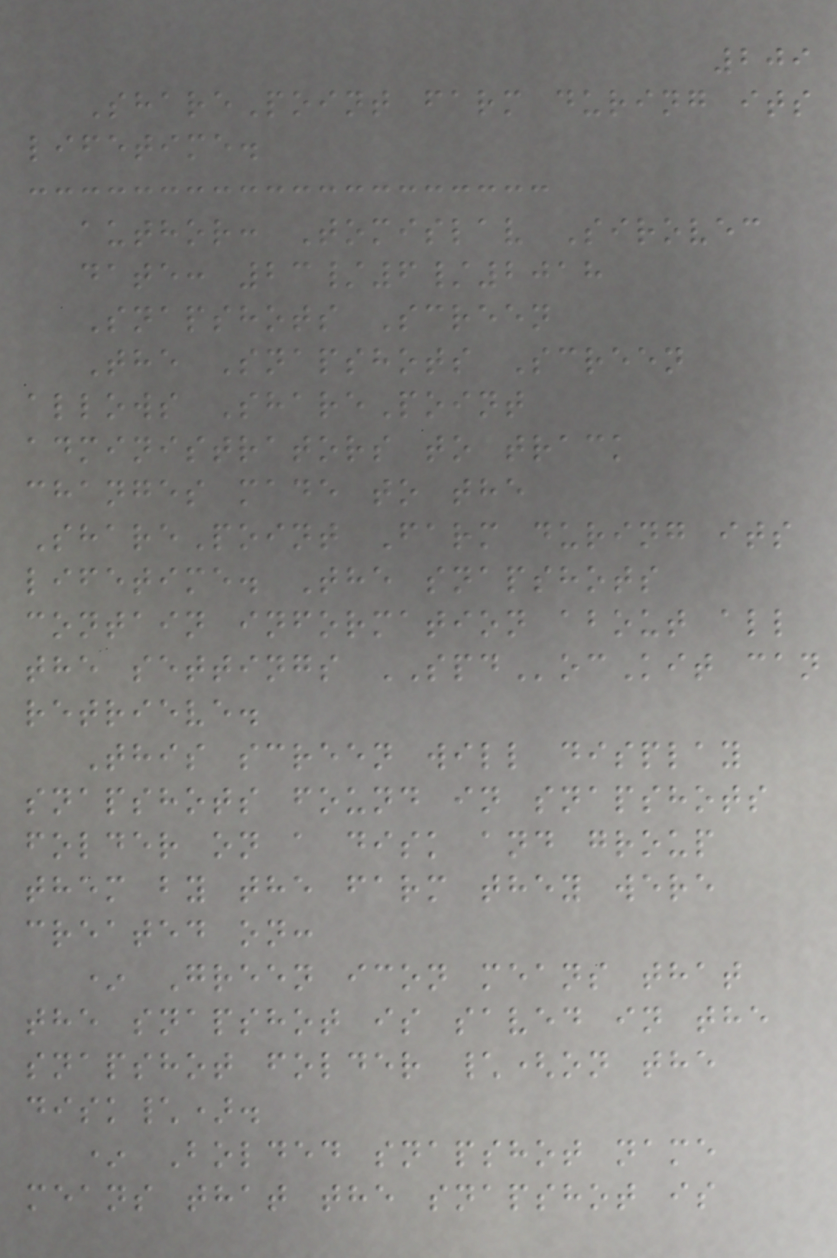209
SharePoint farm during its
lifetime.
author: Tomislav Sirovec
date: 23/6/2018
Snapshots Screen
The Snapshots Screen
allows SharePoint
administrators to track
changes made to the
SharePoint Farm during its
lifetime. The snapshots
contain information about all
the settings SPDocKit can
retrieve.
This screen will display
snapshots found in snapshots
folder on a disk and group
them by the farm they were
created on:
* Green icon means that
the snapshot is saved in the
snapshot folder \(on the
disk\).
* Bolded snapshot name
means that the snapshot is
